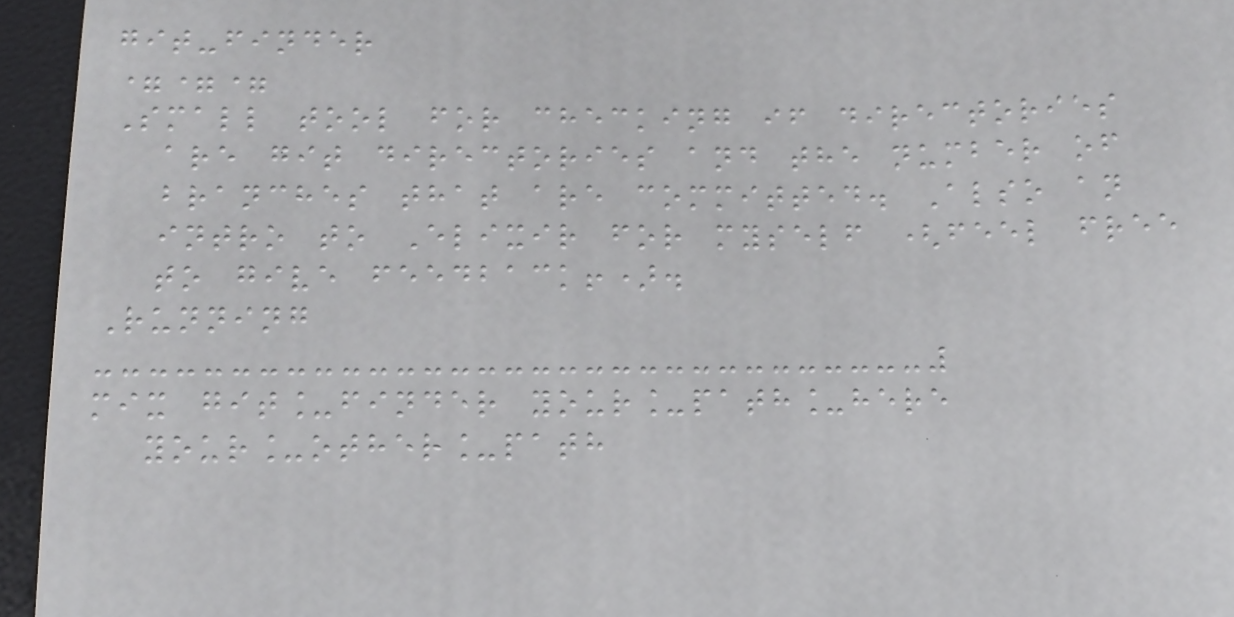git-finder
===
Small tool for checking if directories
are git directories and the number of
branches that are committed. Also an
intro to Elixir for myself (feel free
to give feedback!).
Running
mix git_finder your_path_here
your_other_path
